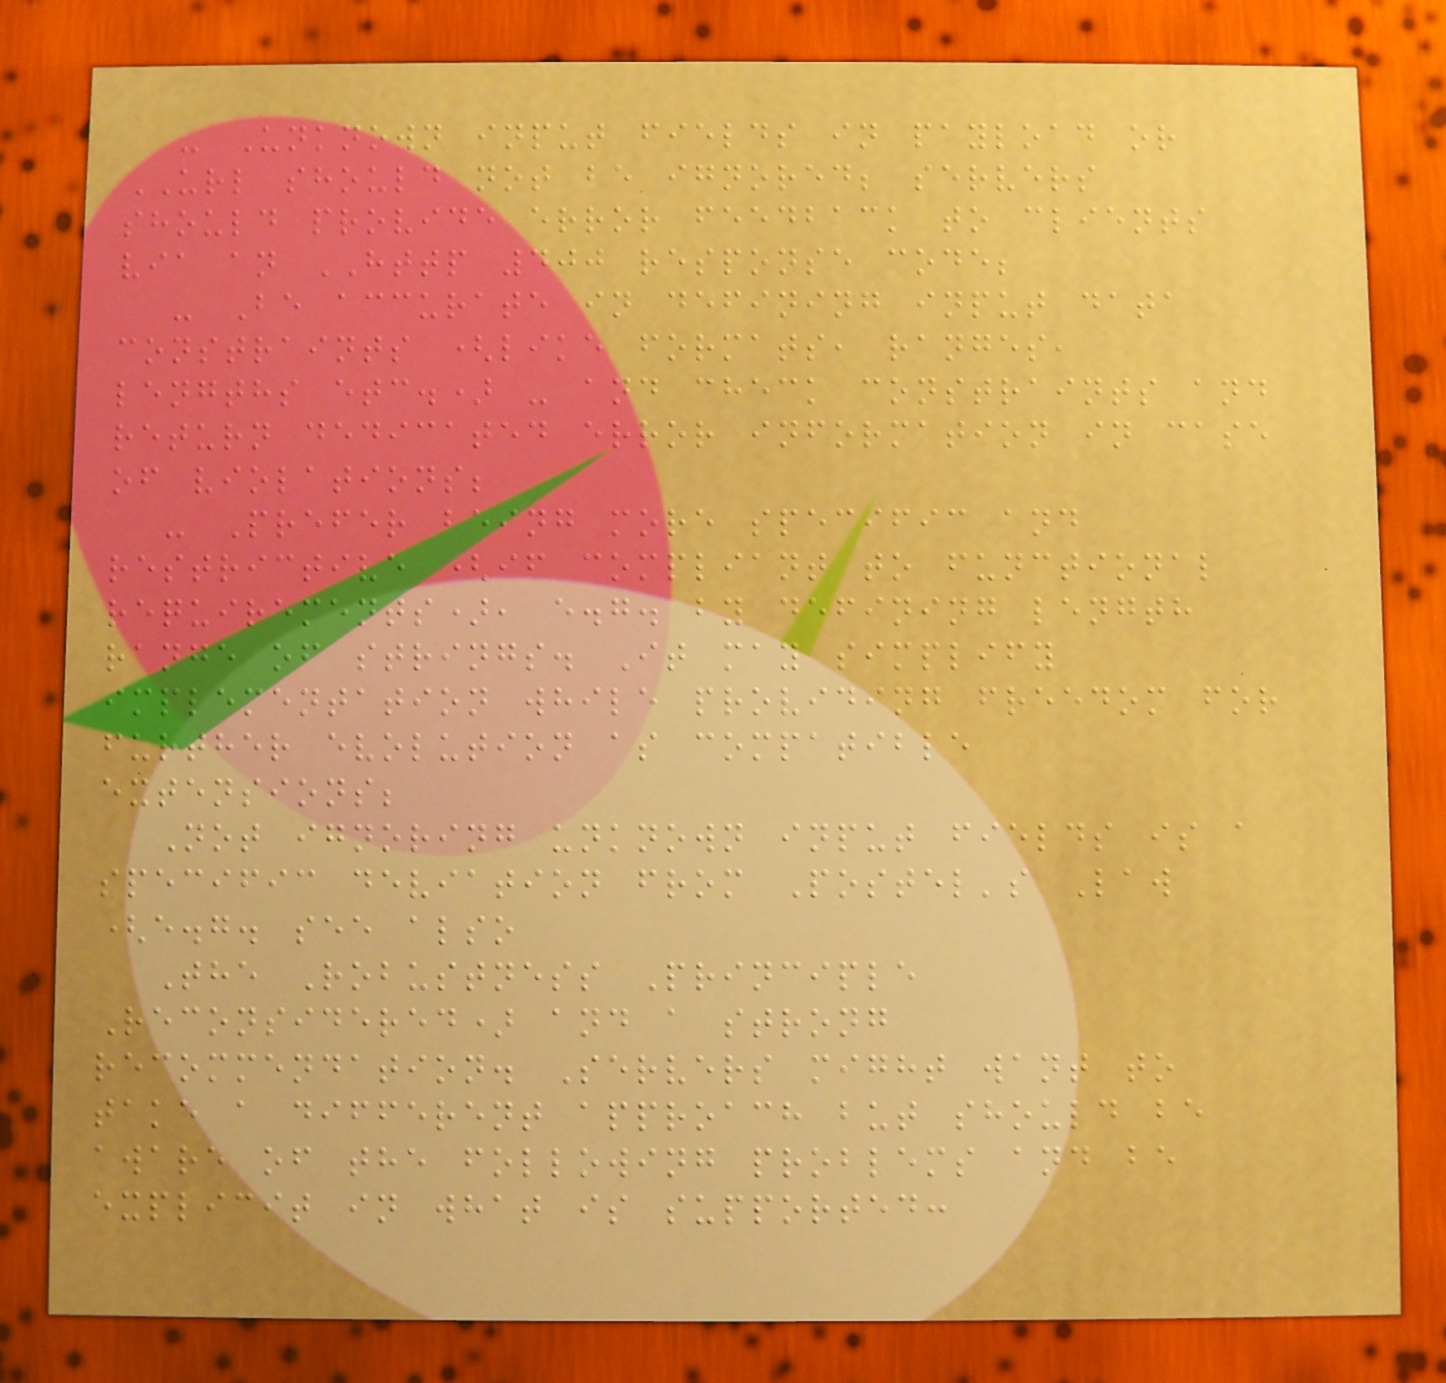- Unknown input fields in payload or
URL should not be ignored; servers
should provide error feedback to clients
via an HTTP 400 response code;
- Be accurate in defining input data
constraints (like formats, ranges,
lengths etc.) - and check constraints and
return dedicated error information in case
of violations;
- Prefer being more specific and
restrictive (if compliant to functional
requirements), e.g. by defining length
range of strings. It may simplify
implementation while providing freedom for
further evolution as compatible
extensions;
Not ignoring unknown input fields is a
specific deviation from Postel's Law
(e.g. see also
The Robustness Principle
Reconsidered) and a strong
recommendation. Servers might want to
take a different approach but should be
aware of the following problems and be
explicit in what is supported:
